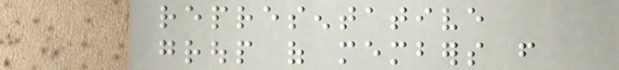representative
group of members from
